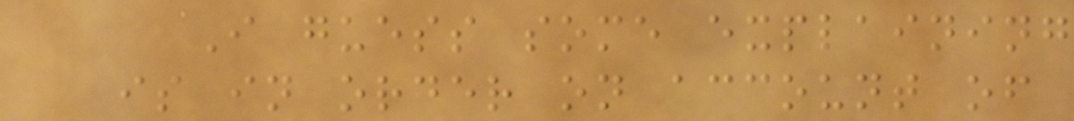I guess some explaining
is in order on account of
